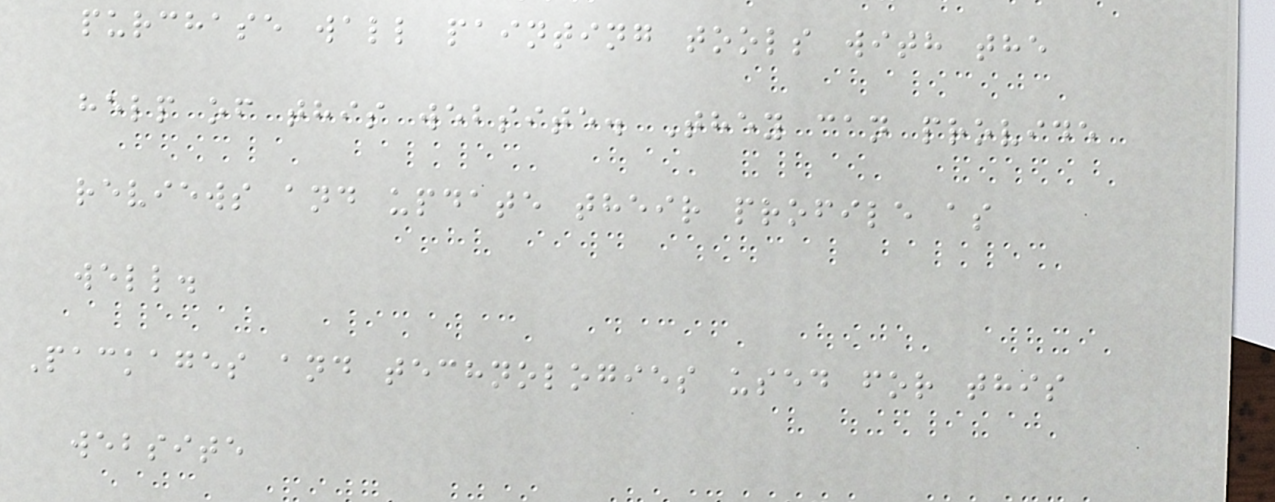purchase wall painting tools with the
help of this website. They can provide
reviews and update their profile as
well.
Packages and technologies used for this
website
